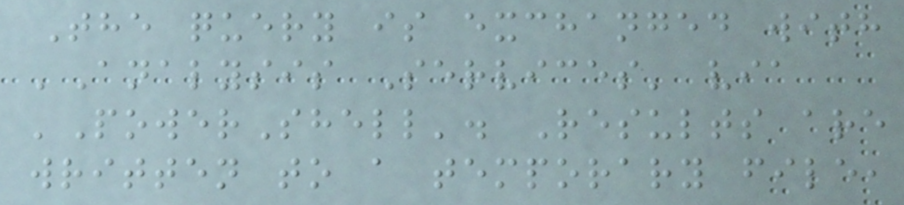The query is exchanged with
'Analysis Services' via
'PowerShell'. Results are
written to a temporary file,
